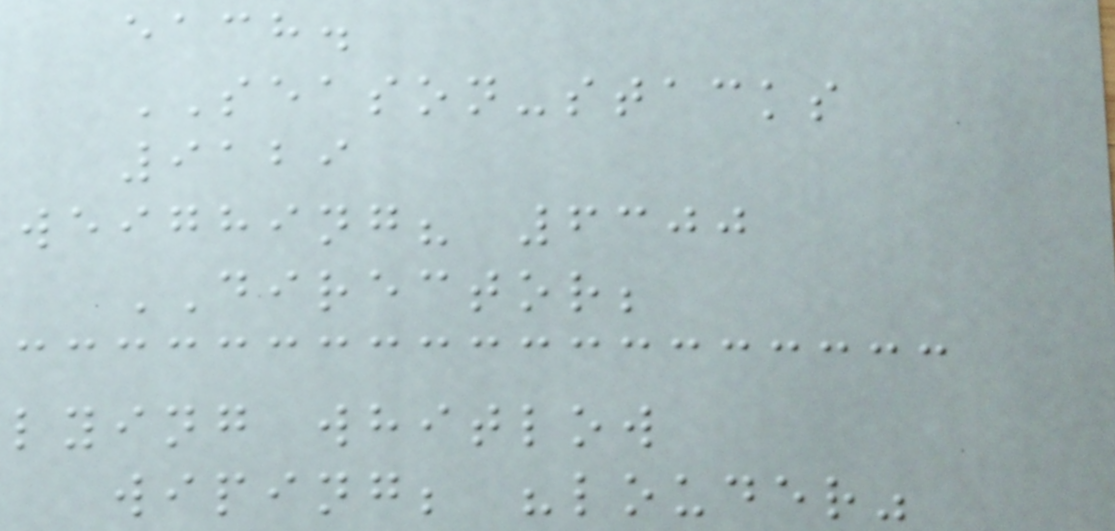each.
SEASON-stacks
9129
weighing? 6300
DIRECTOR;
lying whitlow
wiping; "louder"
